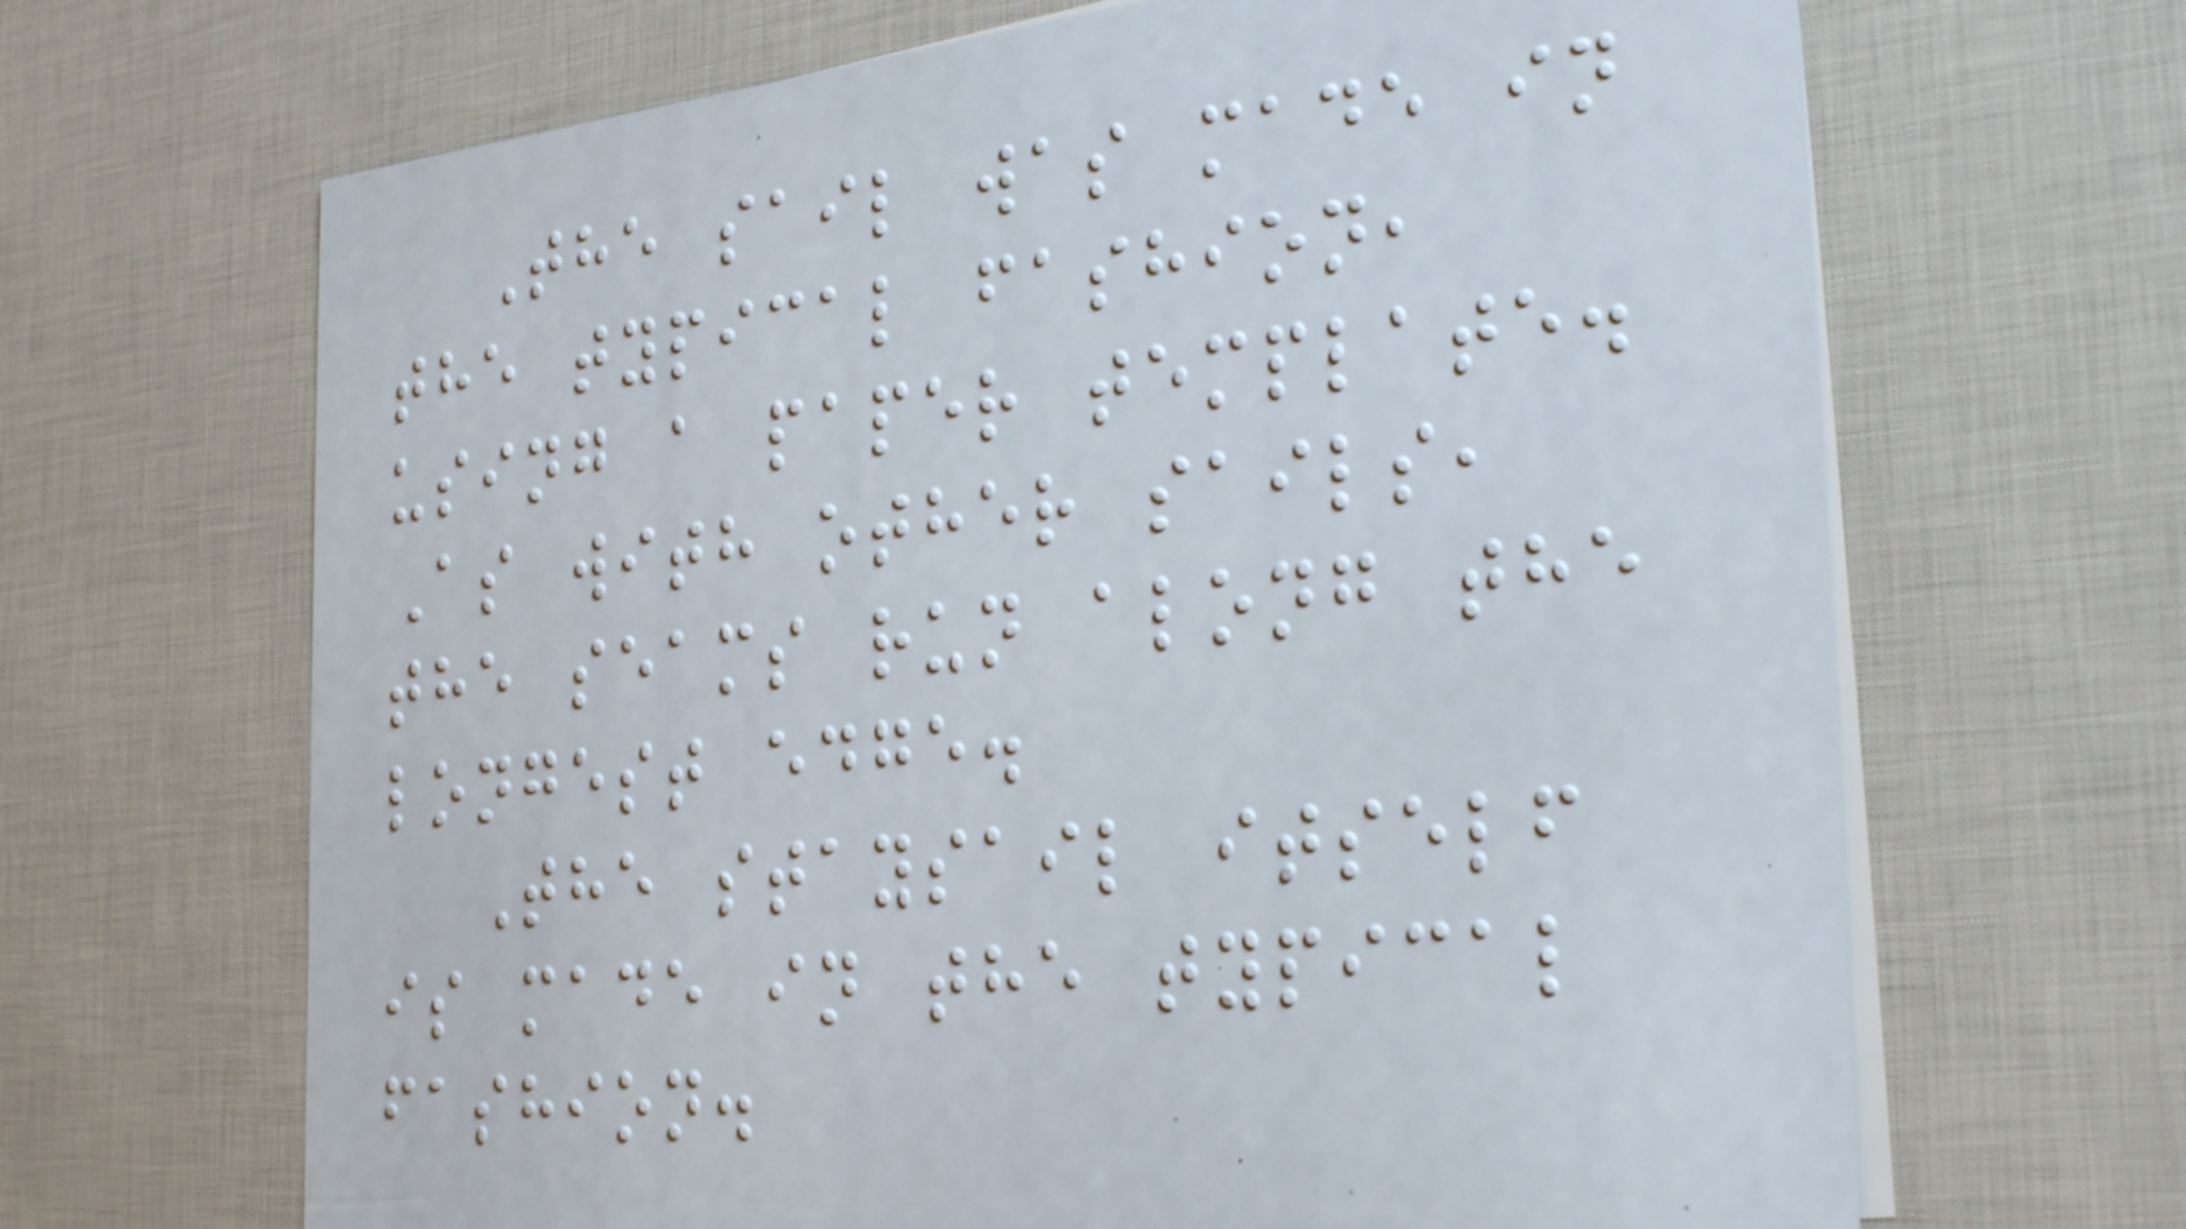The sail was made in
the typical fashion,
using a paper template.
As with other sails,
the seams run along the
longest edge.
The staysail itself
is made in the typical
fashion.
